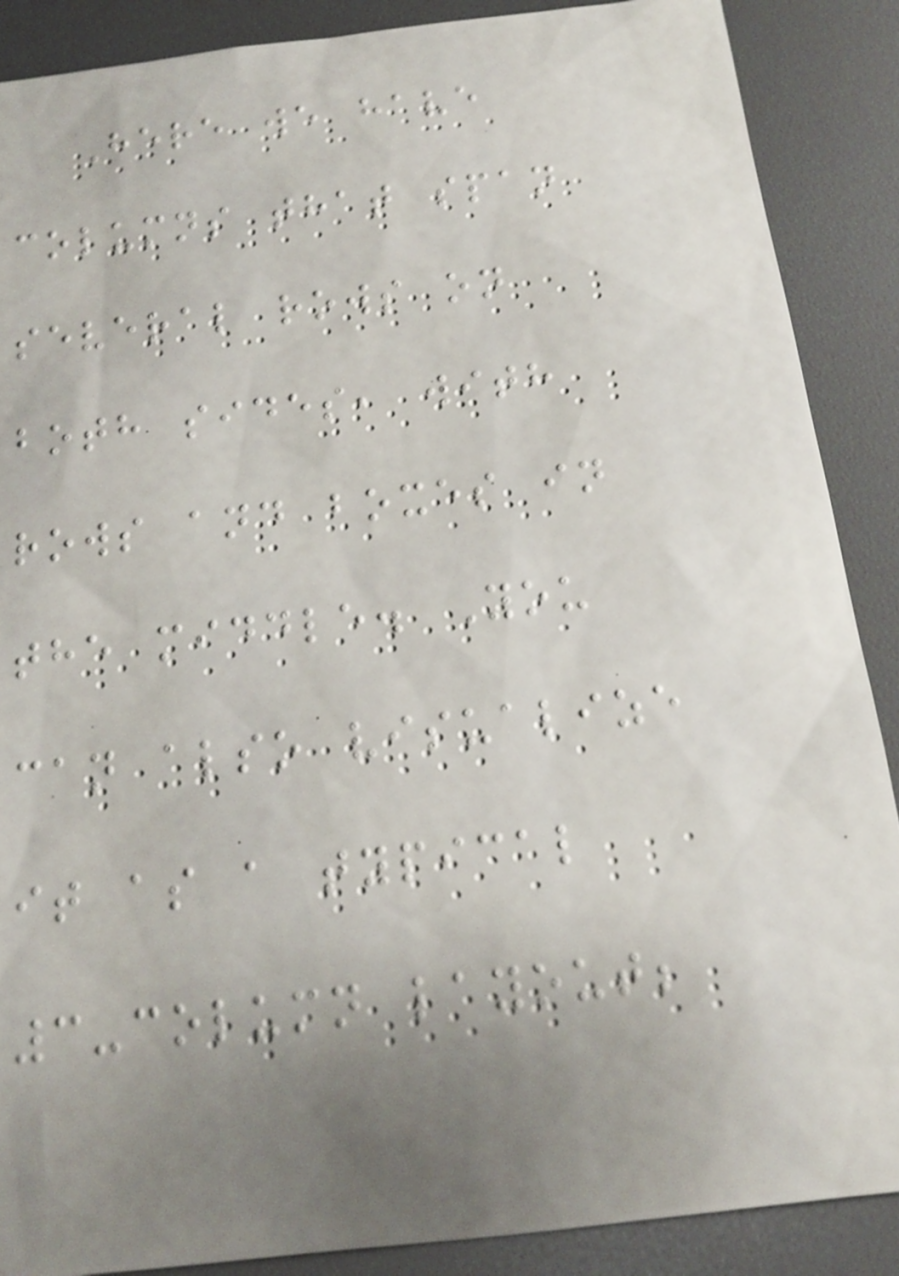Here we have
columns that span
several rows on
both sides, with
rows and boxes in
the middle. You
can also visualize
it as a typical
3-column layout;
